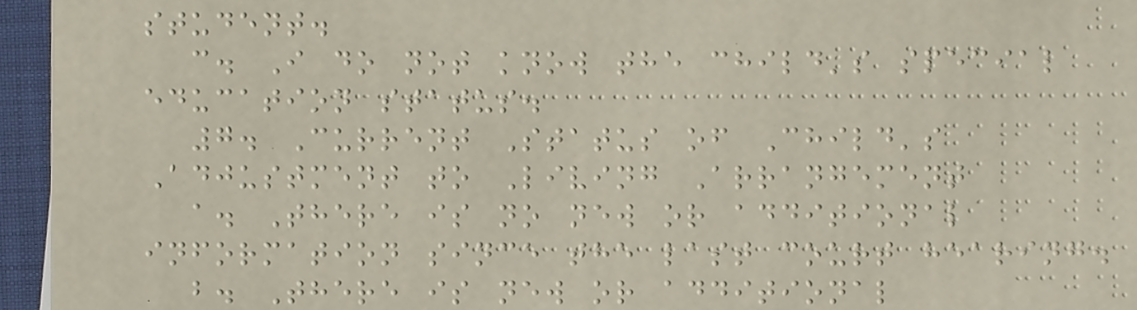student.
c. I do not know the child's special
education status.
7. Current Status of Child's
Adjustment to Living Arrangement
a. There is no new or additional
information since the last court hearing.
b. There is new or additional
